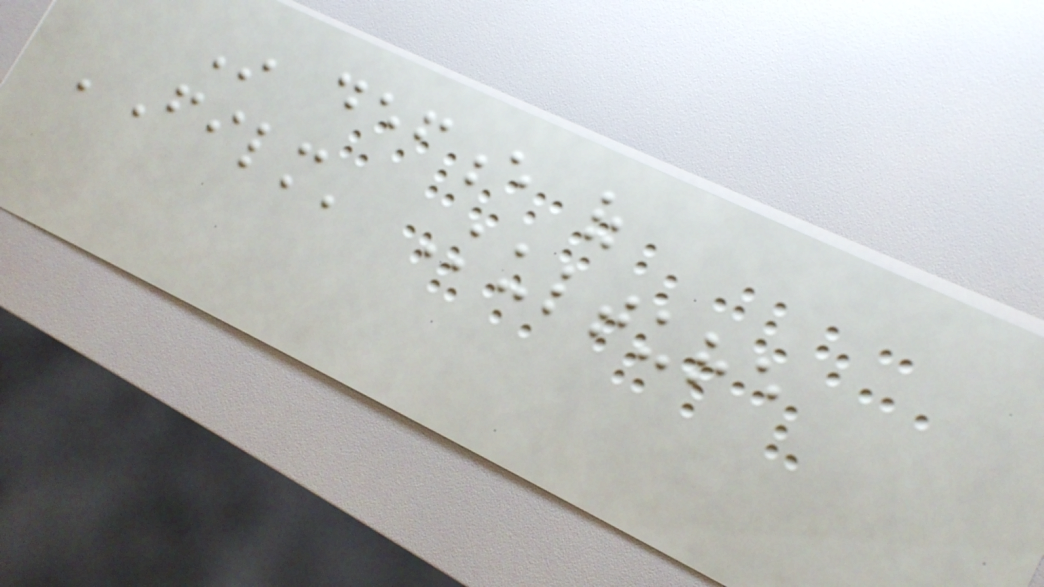In defence of
'Film' Kulture
